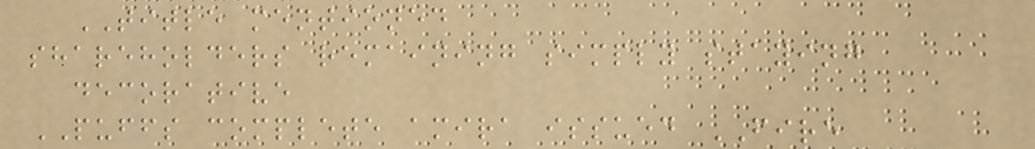TITLE mentioned
shareholders remaining simply staying
decorative
PUFFS complete amira issued FIRE
